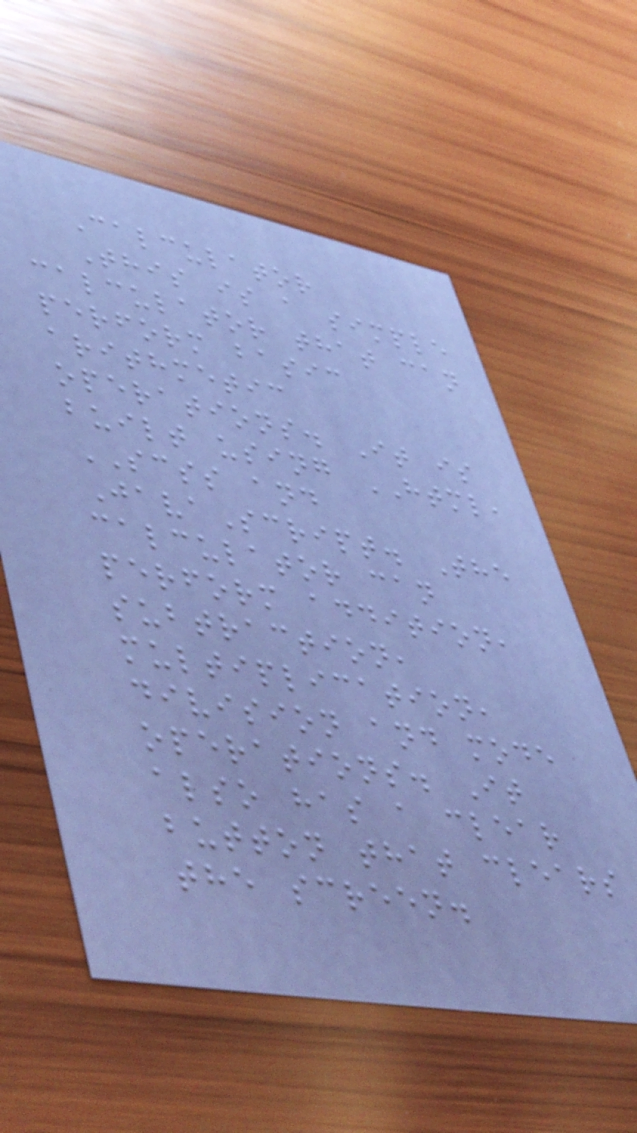Calculator
This is a simple
calculator that can
perform basic
arithmetic
operations. It is
built using HTML,
SCSS and
JavaScript. The
calculator can
perform addition,
subtraction,
multiplication,
division and mode
operations. It
also has a clear
button that clears
the screen.
